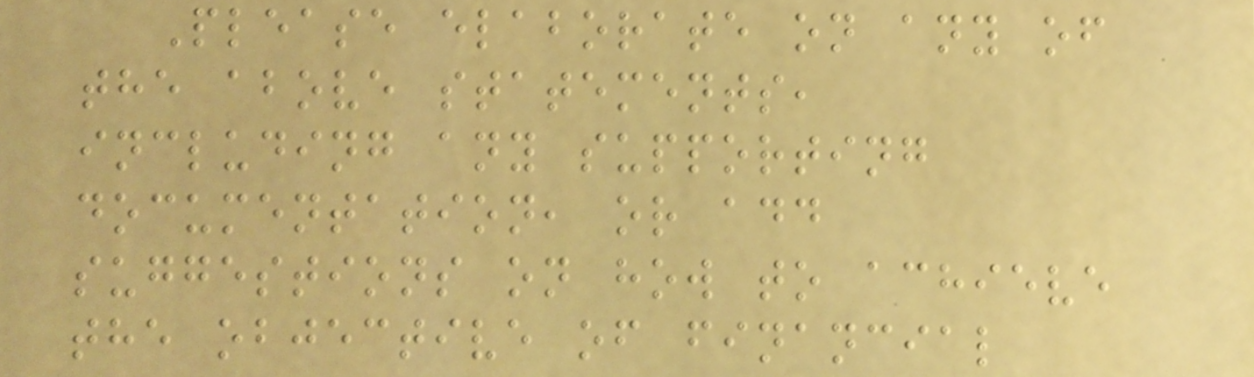Please elaborate on any of
the above statements,
including any supporting
documentation, or add
suggestions on how to achieve
the objective of financial
